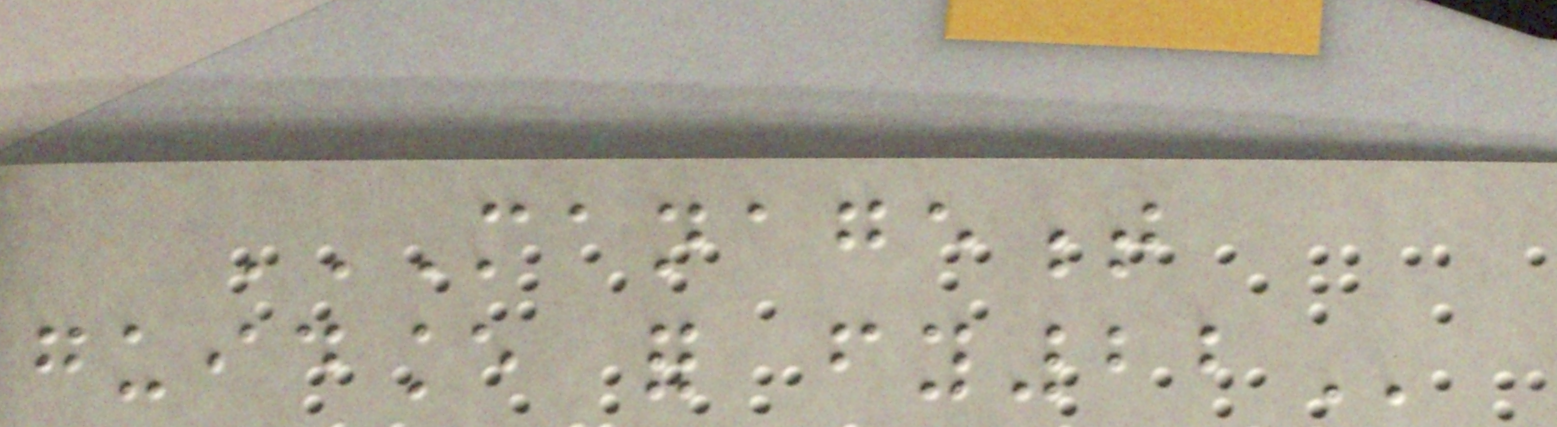MANAGEMENT
GUIDANCE FOR FY22
